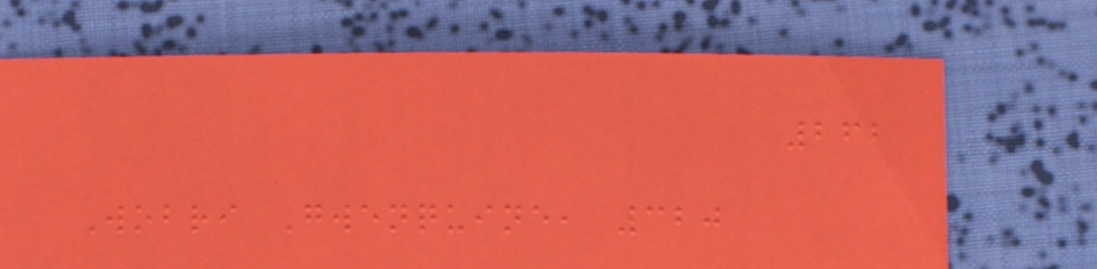262
Wobri Gwenquine, 320
